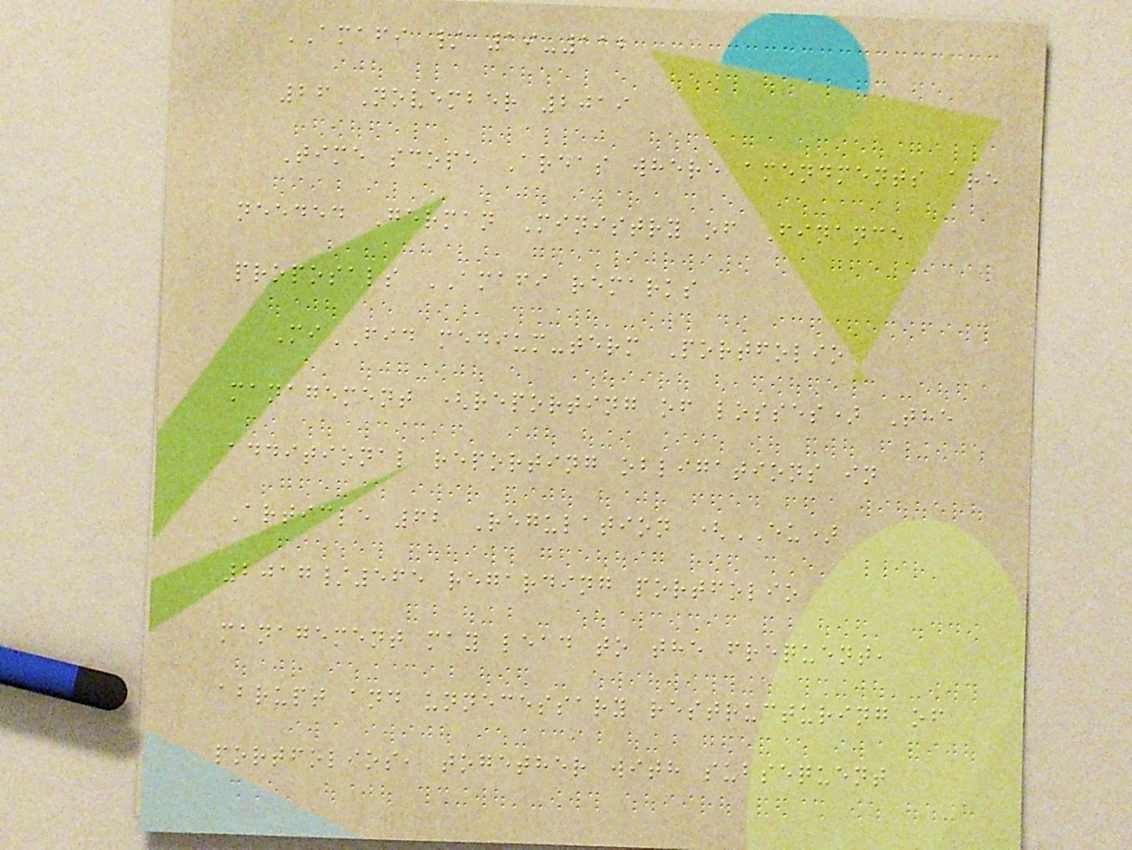AMAFI / 19-112
26 November 2019
Time scope Areas where amendments are
needed German Ministry of Finance
proposals AMAFI remarks
MiFID medium-term Portfolio
management (reporting of losses) The
additional reporting obligations in
Article 62 Regulation (EU)
2017/565 regarding portfolio
management may lead to the frequent,
abrupt and unnecessary restructuring of
portfolios, together with subsequent
